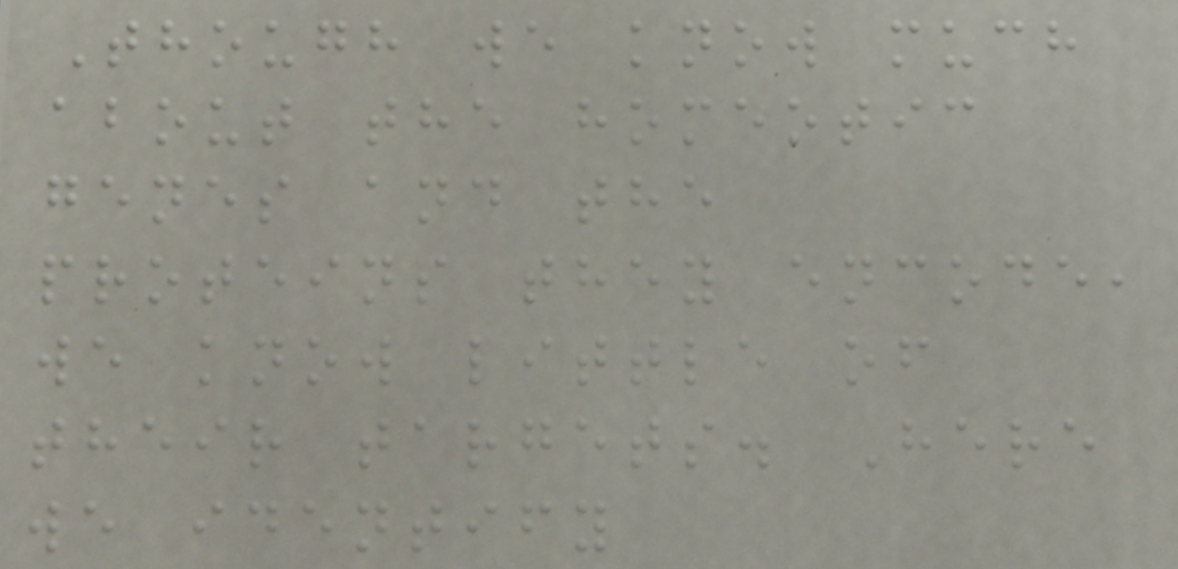Though we know much
about the homeotic
genes and the
proteins they encode,
we know little of
their targets. Here
we identify
